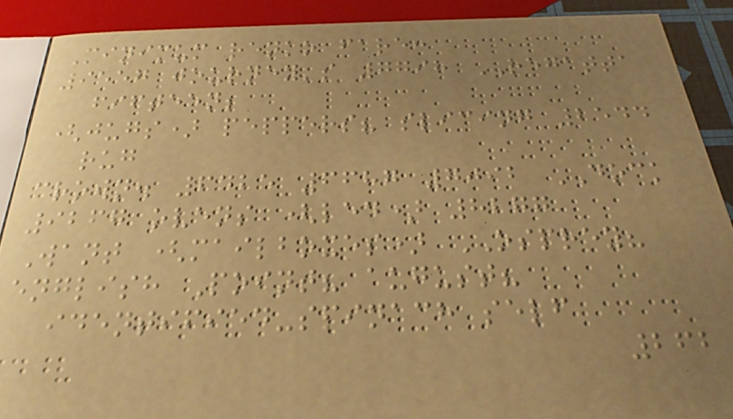Minimum renko fare:
9557 journey's 7798 REGATTA
fifteen;
(jugs) peppers? slicing 2544
rug
crown. 6425 6687 7092 DOCK
9267 ovens (led) 8277
Want (mailboxes) OSPREY?
english Point? august?
identified-spinach self
262
